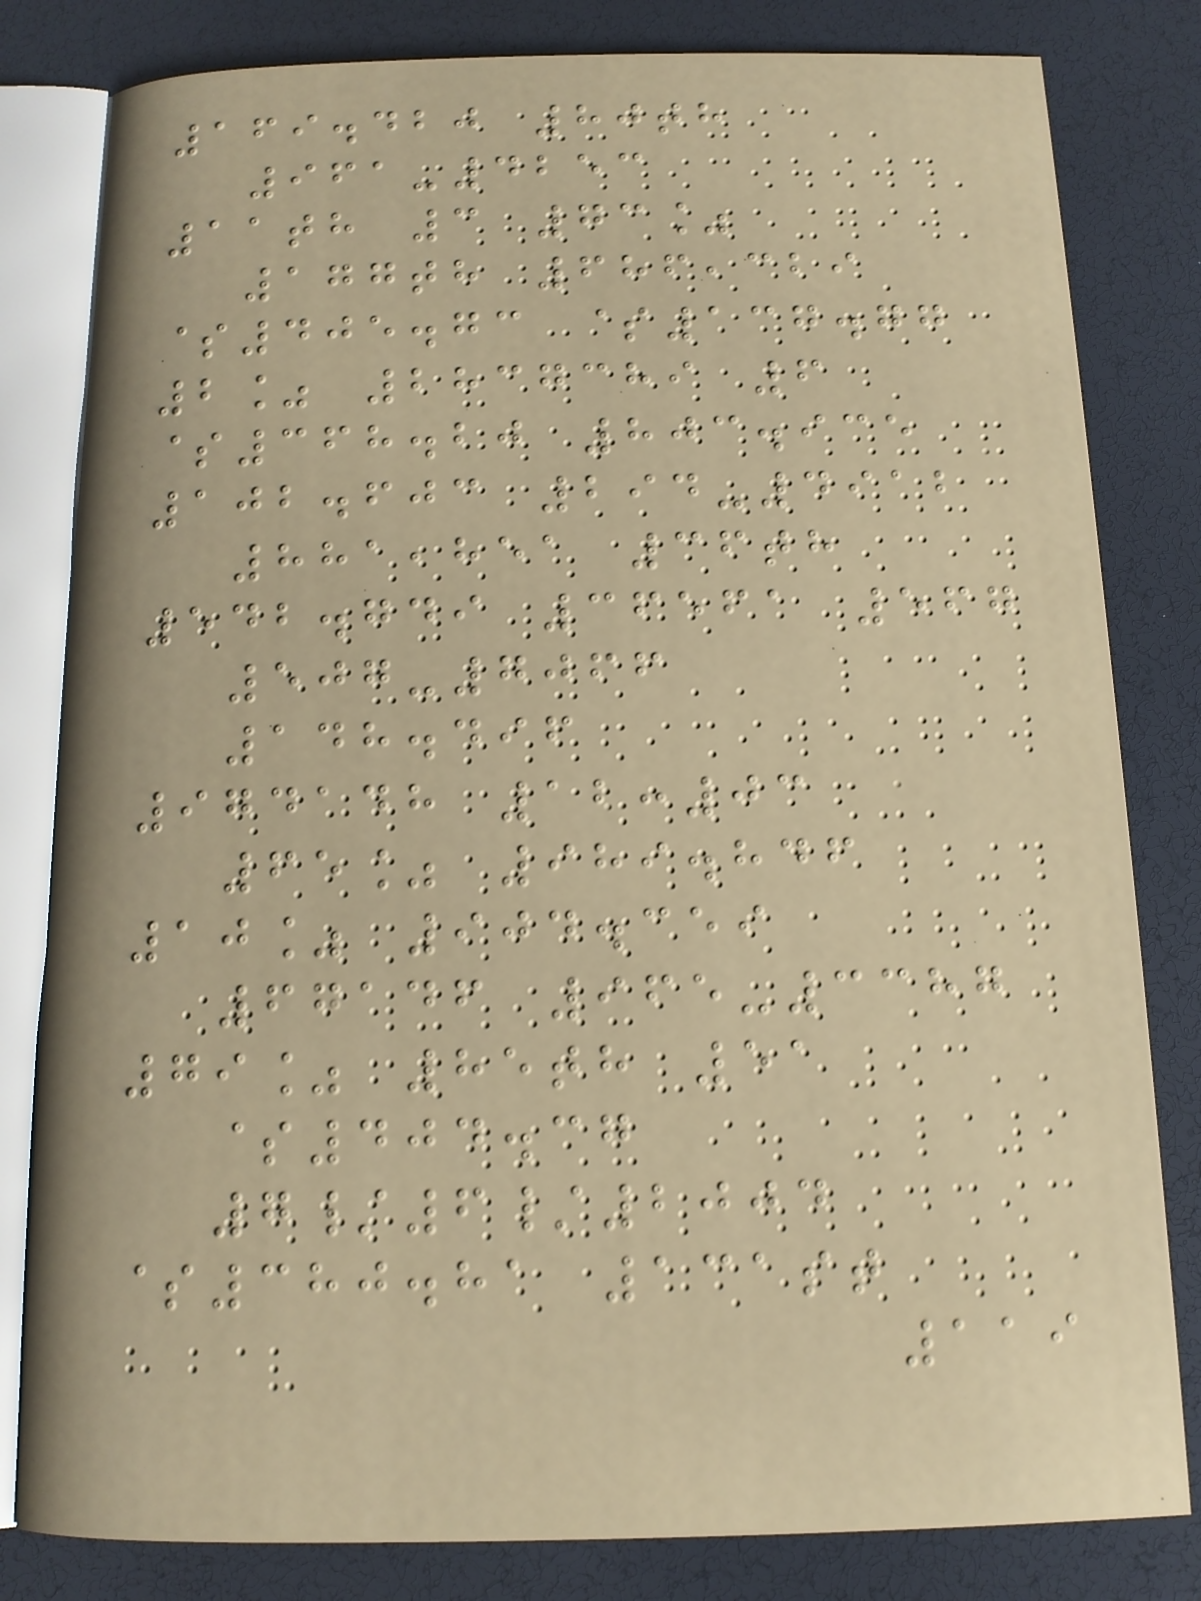169.420 80th
961-4253
11th 3 73%
177th 686,329
$405.73 $137.77
2% 2837389 6
$368.20 803.935
102.603 294-4912
881,851 36th
542.749 36561 567
507-7066
148.496
974148 12:03
65% 989.846
10% 904.359
67146 965-3387
79% 85th 51
$404.37
7/6/2004
$380.81 131st
119
